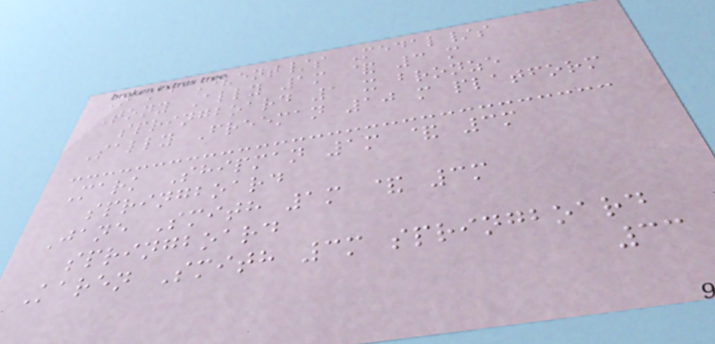Name Event/s Medal/s
Tony Ally 1m & 3 m
springboard 1 x bronze
Sally Freeman 10 m platform
Mark Shipman 1m & 3m
springboard
Jane Smith 1m & 3m
springboard
Karen Smith 3m springboard
33
